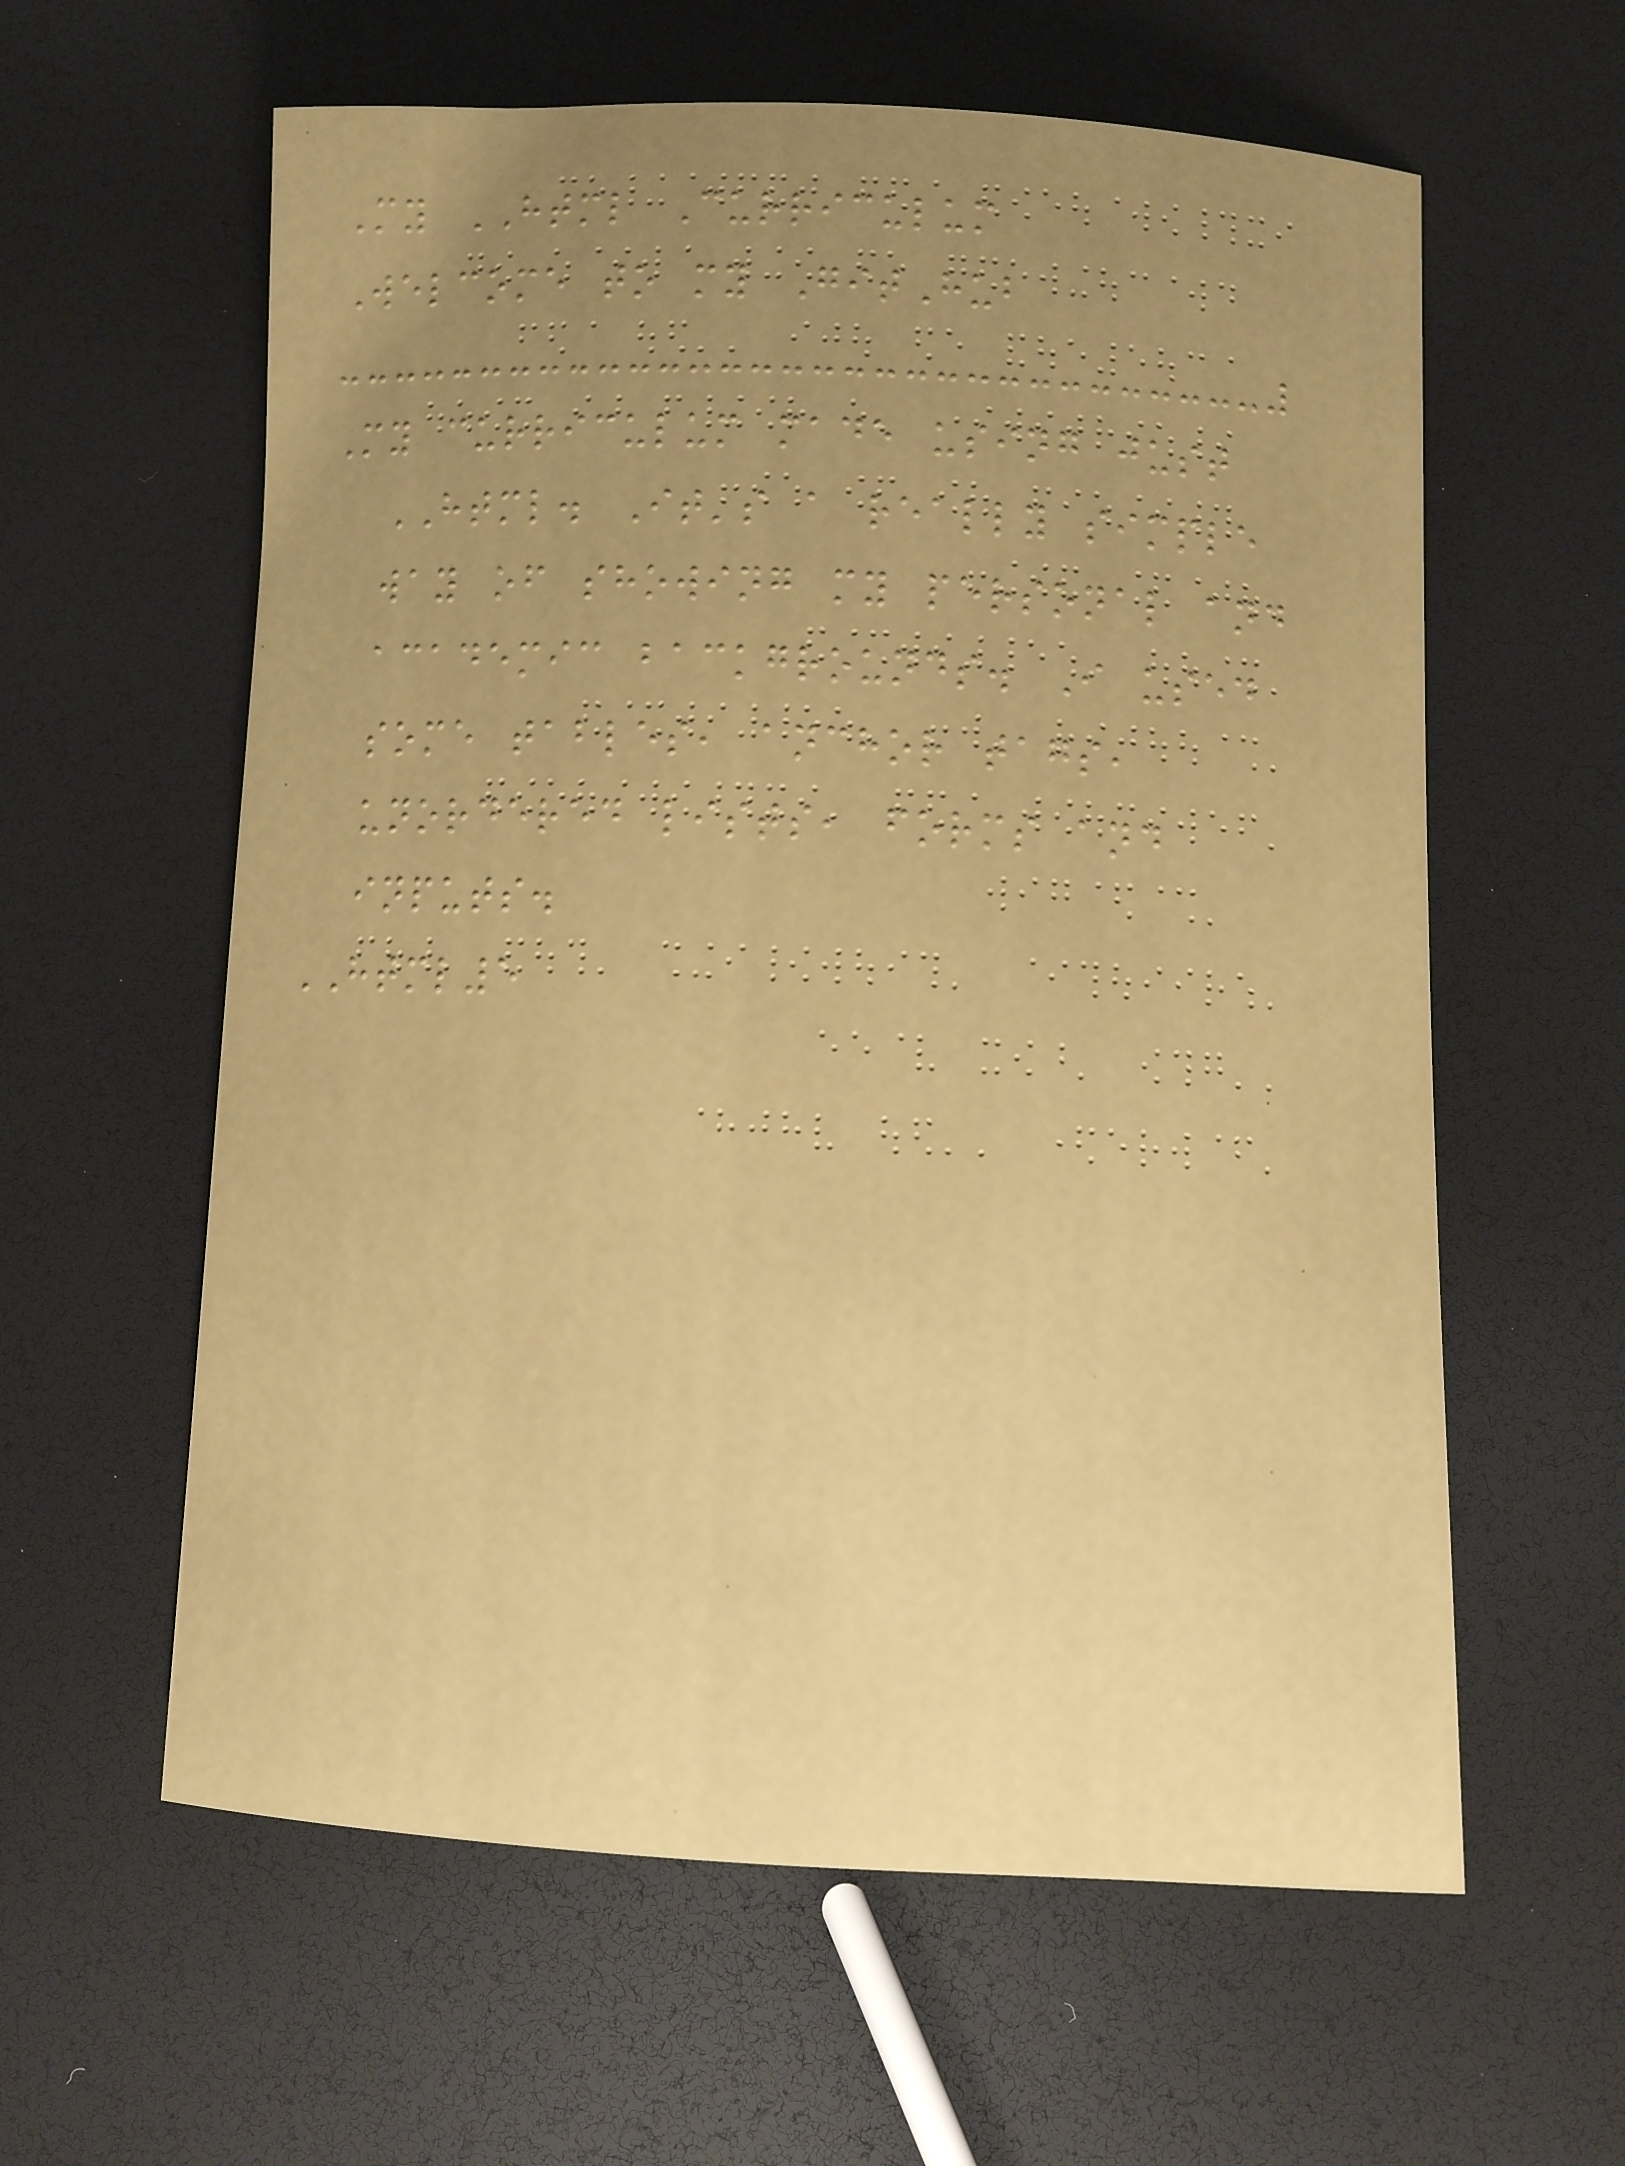My HTML Curriculum
Welcome to my GitHub
My curriculum made using just
HTML. It's a really simple
way of showing my personal and
academic backgrounds. I used
some tables, anchor tags,
unordered lists, forms and
inputs.
HTML5
